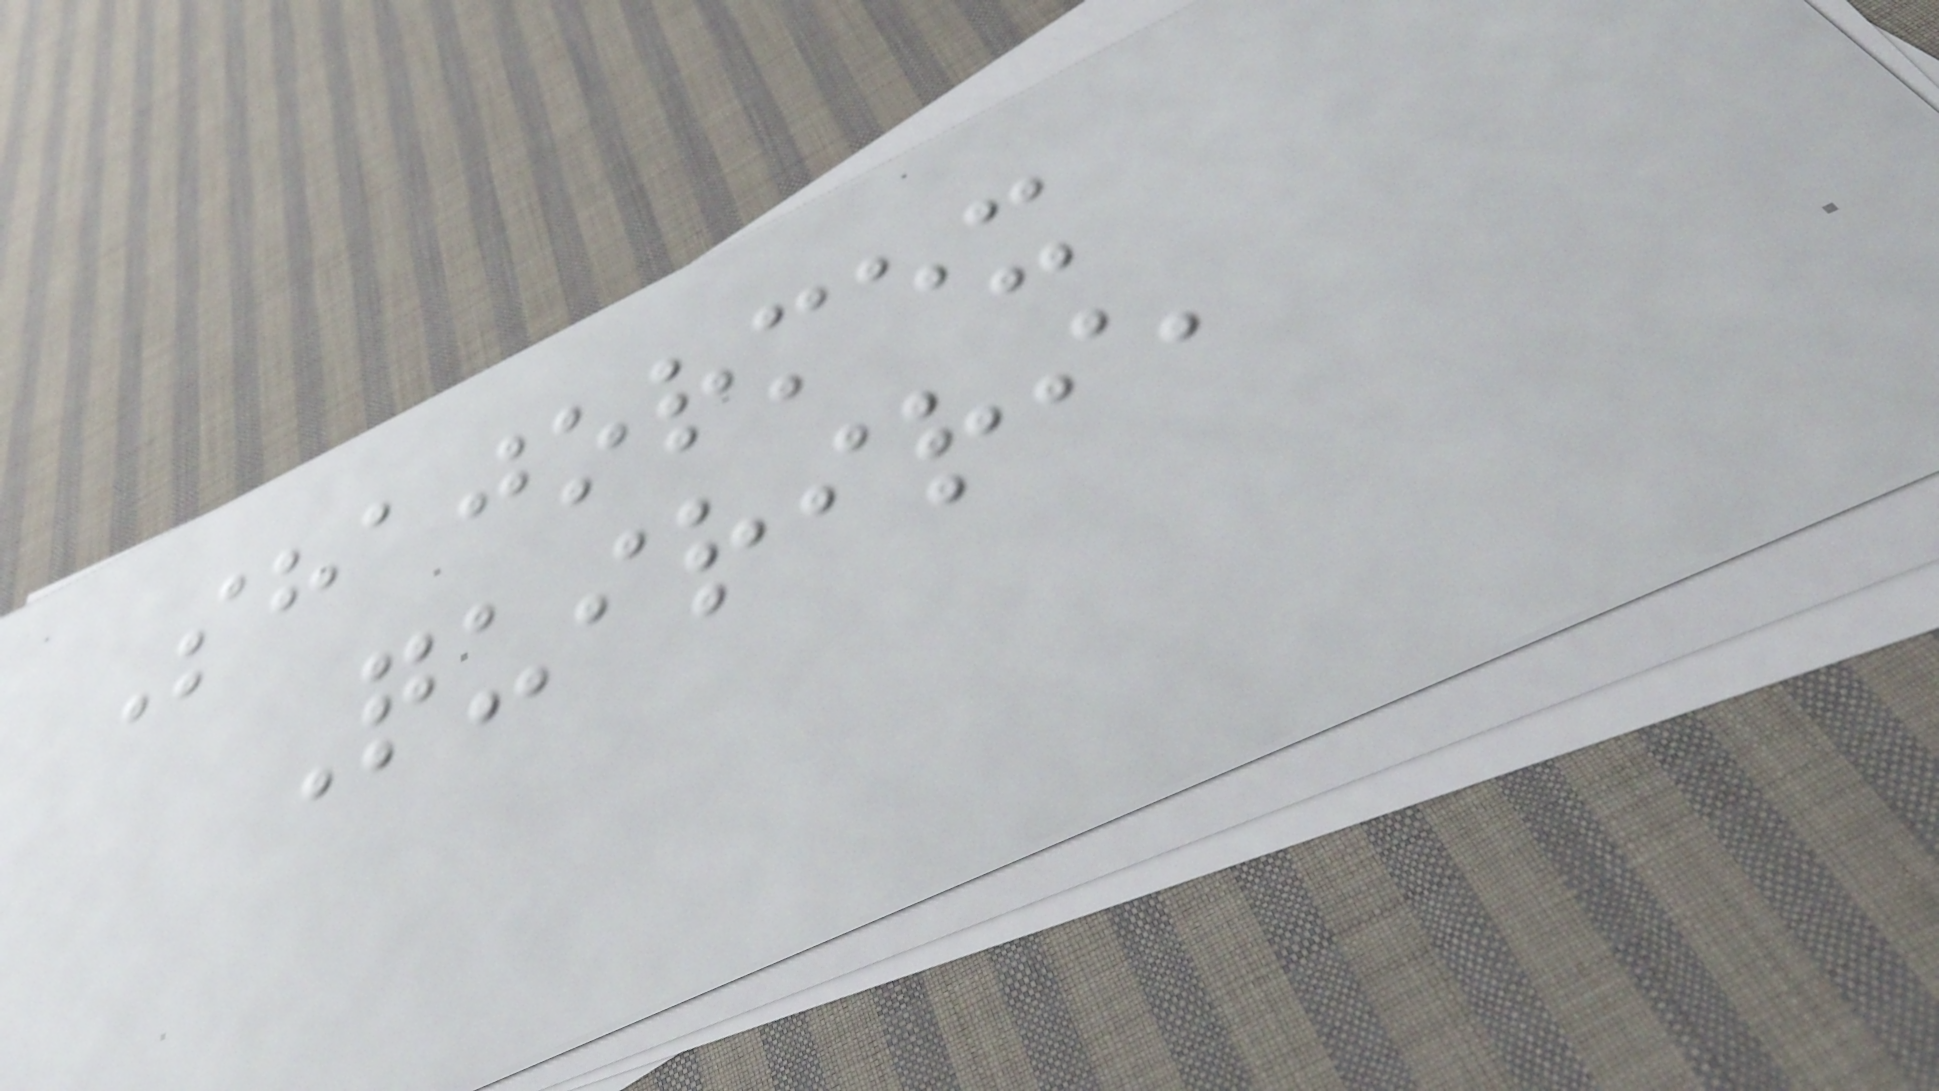Shajormex
Quiriri,
